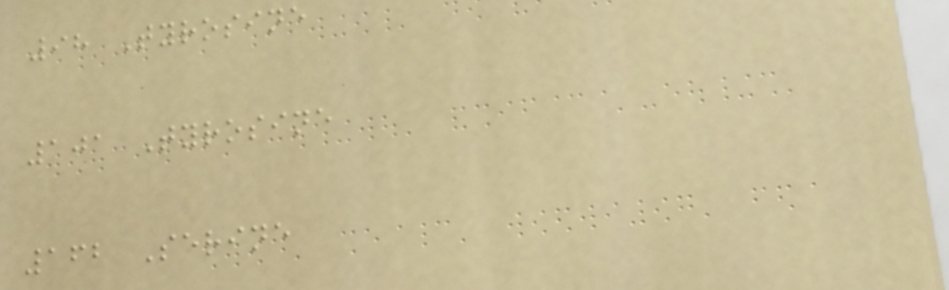98 Tyrosine
101 Tyrosine
162 Serine
